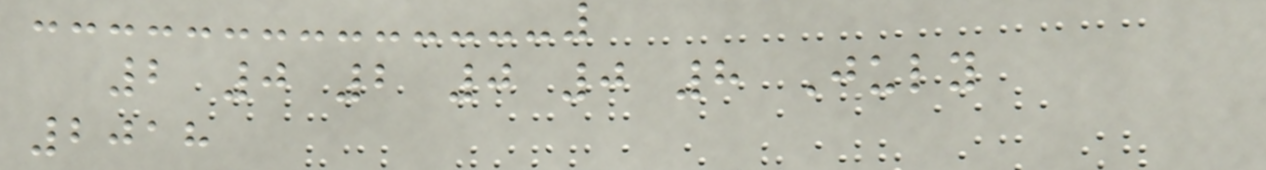2 0 2 0 0 8 July
2018
